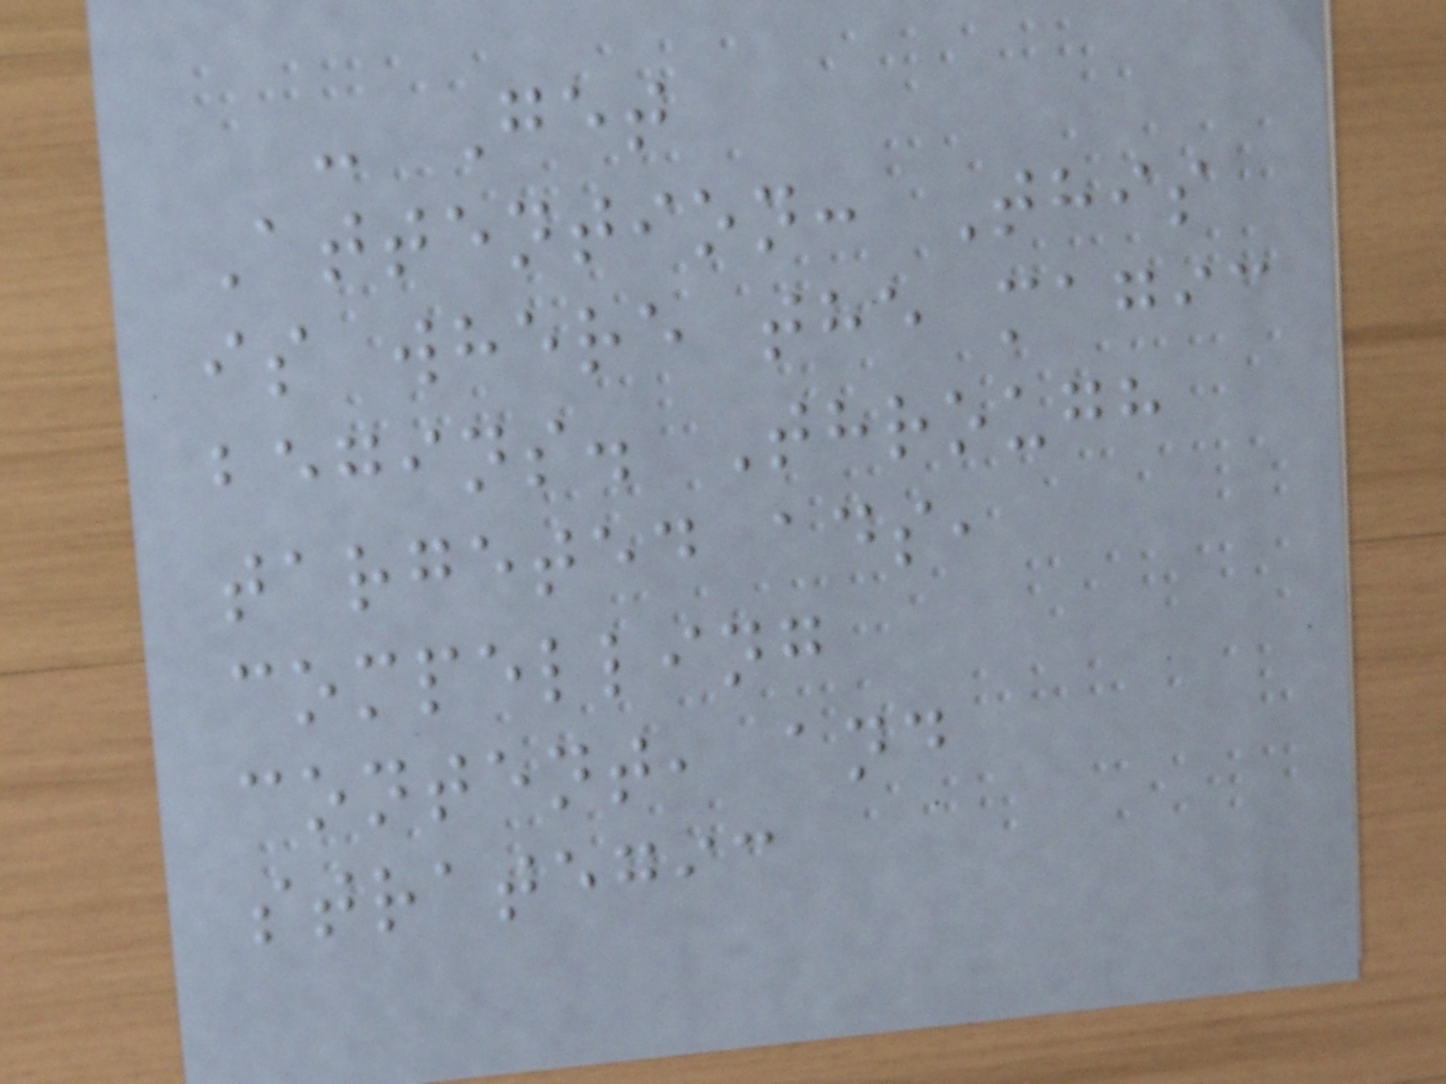- Get
Attention: This
is where the magic
begins. Through
targeted ads,
compelling
content, and
strategic
